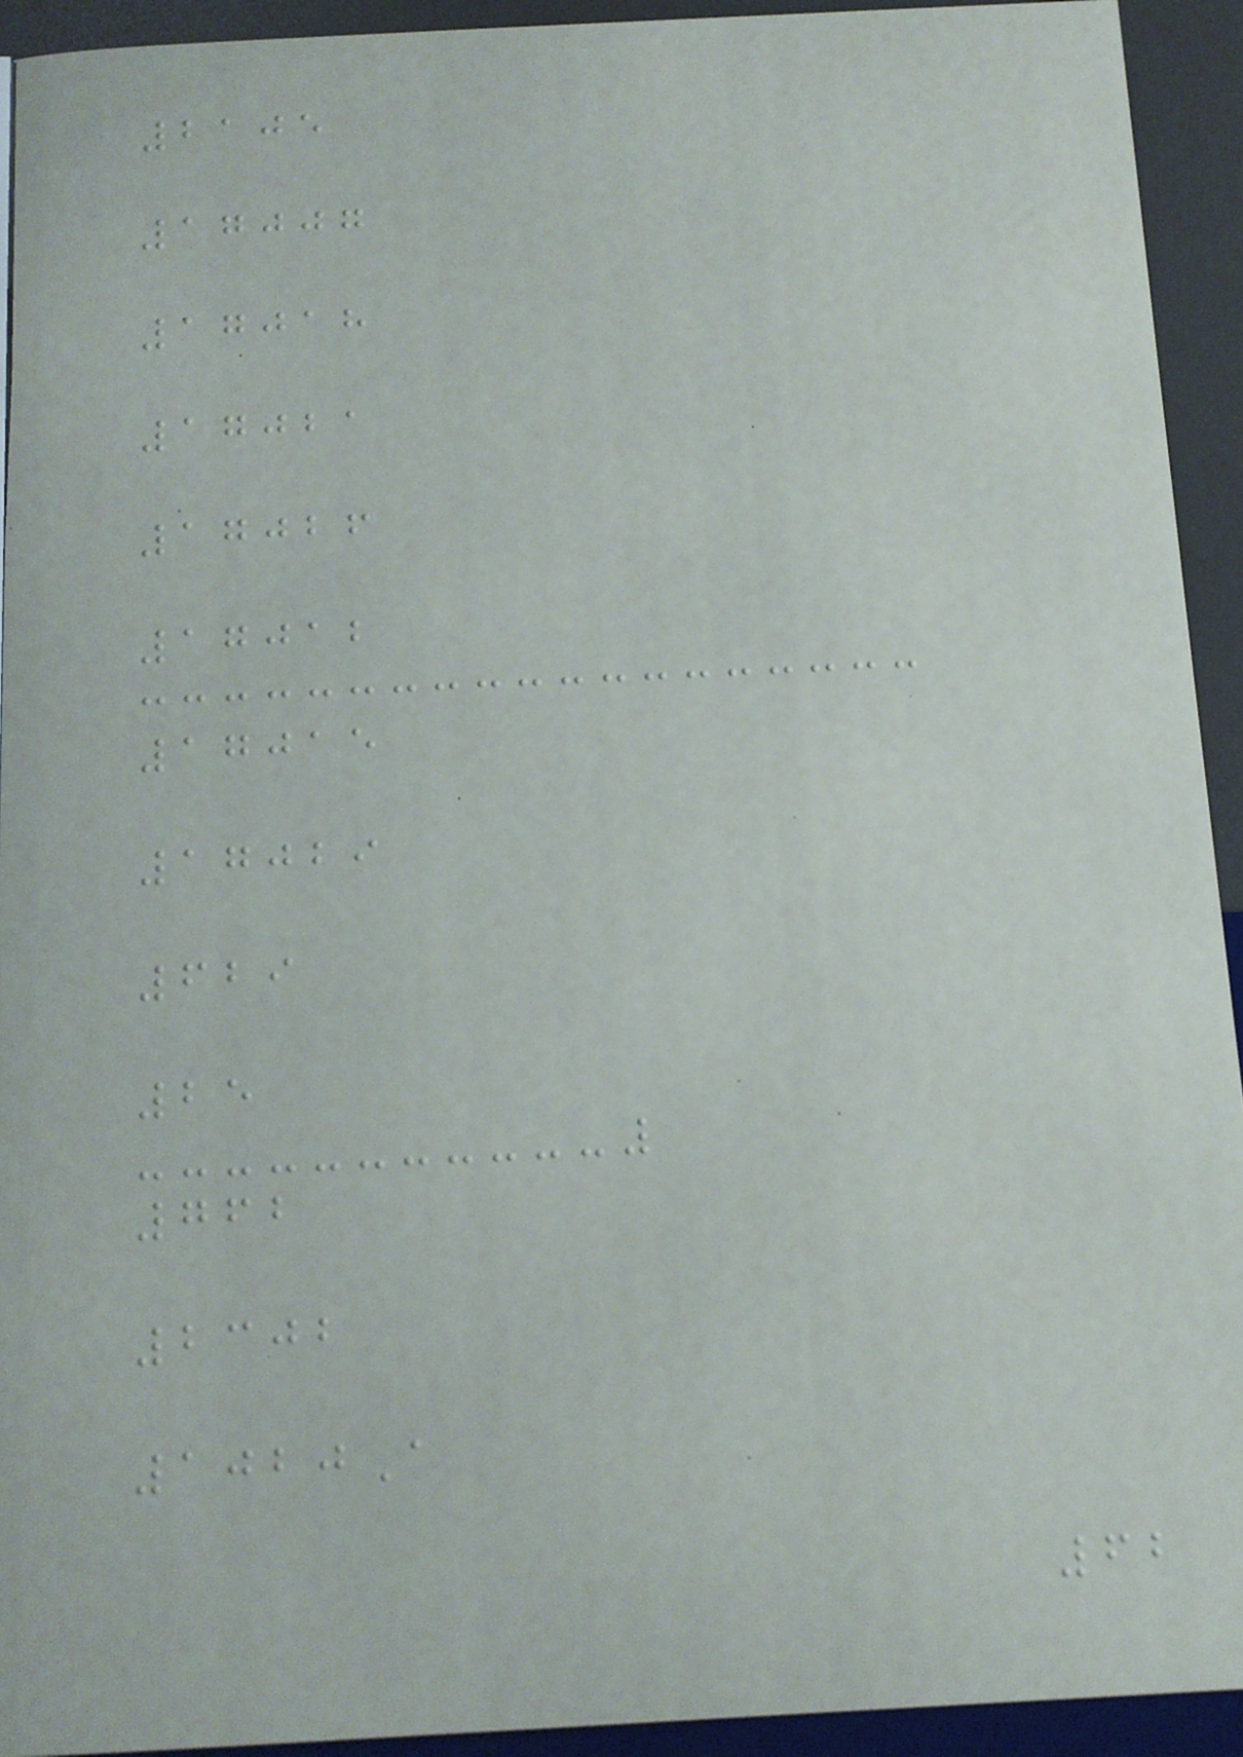2105
17007
17018
17021
17026
17012
17015
17029
629
25
762
2302
1020A
62
